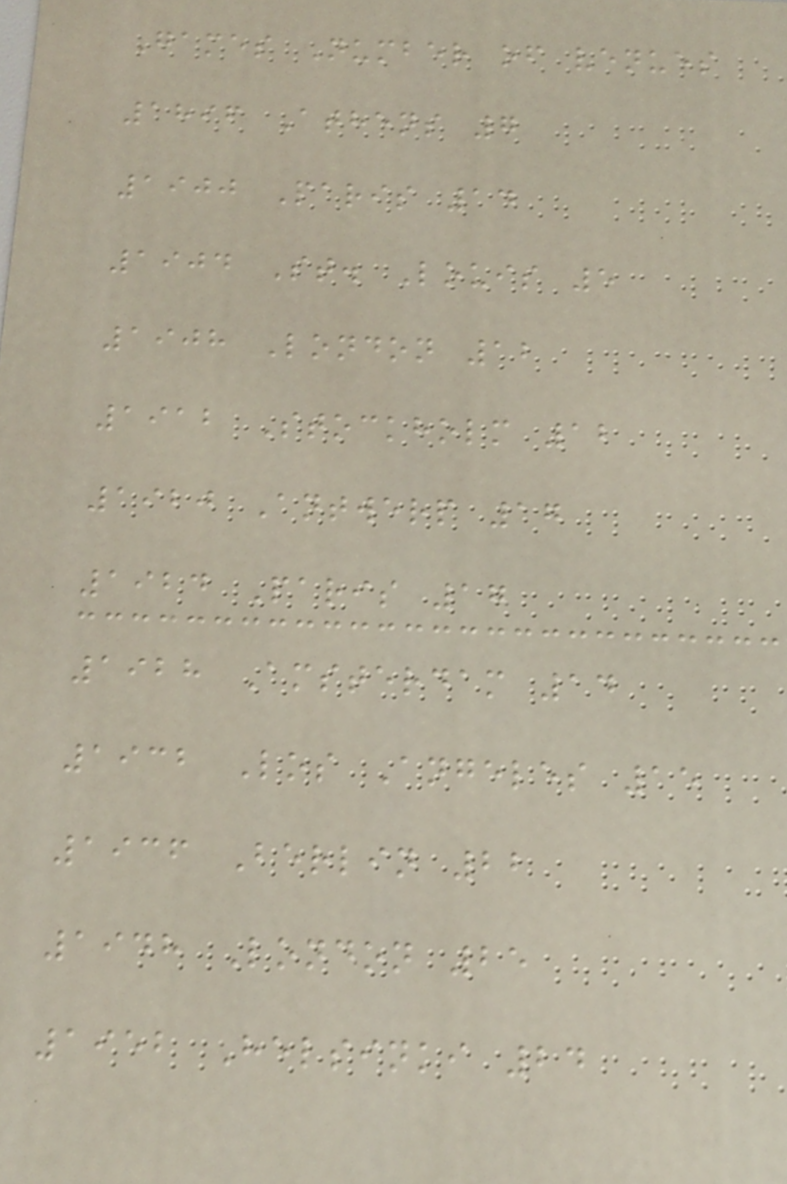Games Number of venues
1896 Athens 7
1900 Paris 14
1904 St. Louis 5
1908 London 12
1912 Stockholm 12
1920 Antwerp 17
1924 Paris 17
1928 Amsterdam 14
1932 Los Angeles 15
1936 Berlin 22
1948 London 25
1952 Helsinki 24
